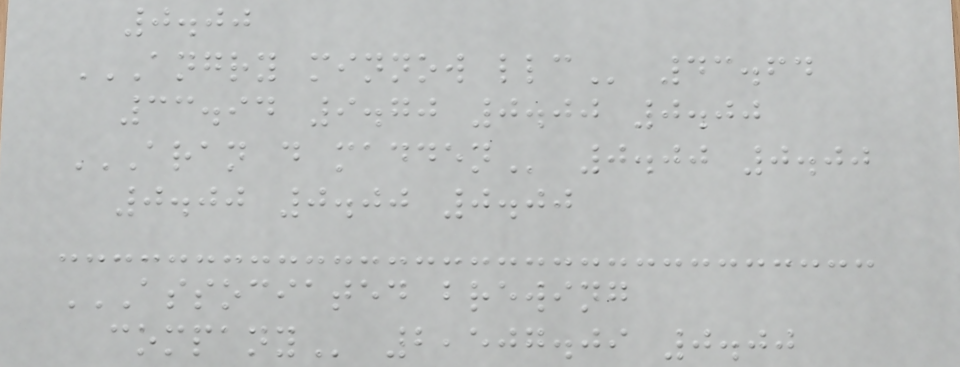0.00
ANGRY MINNOW LLC 43.64
33.94 9.70 0.00 0.00
ARAN D MADDEN 0.00 0.00
0.00 0.00 0.00
ASSOCIATED BREWING
COMPANY 2,507.09 0.00
